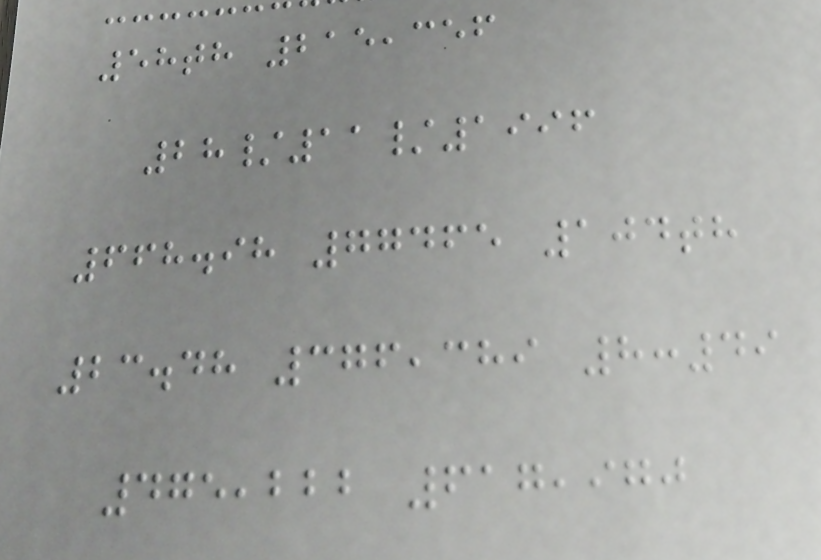58th 215,356
28/11/1996
668.98 77465 104th
23.48 376,389 8:49
475,222 617,970
